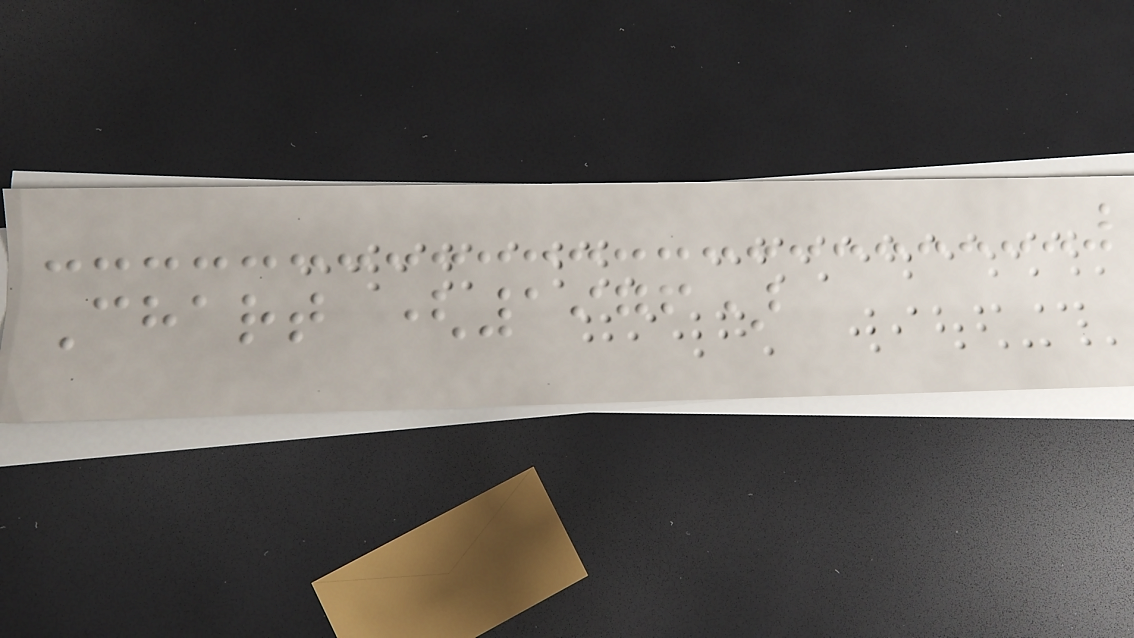Chart (1976)
